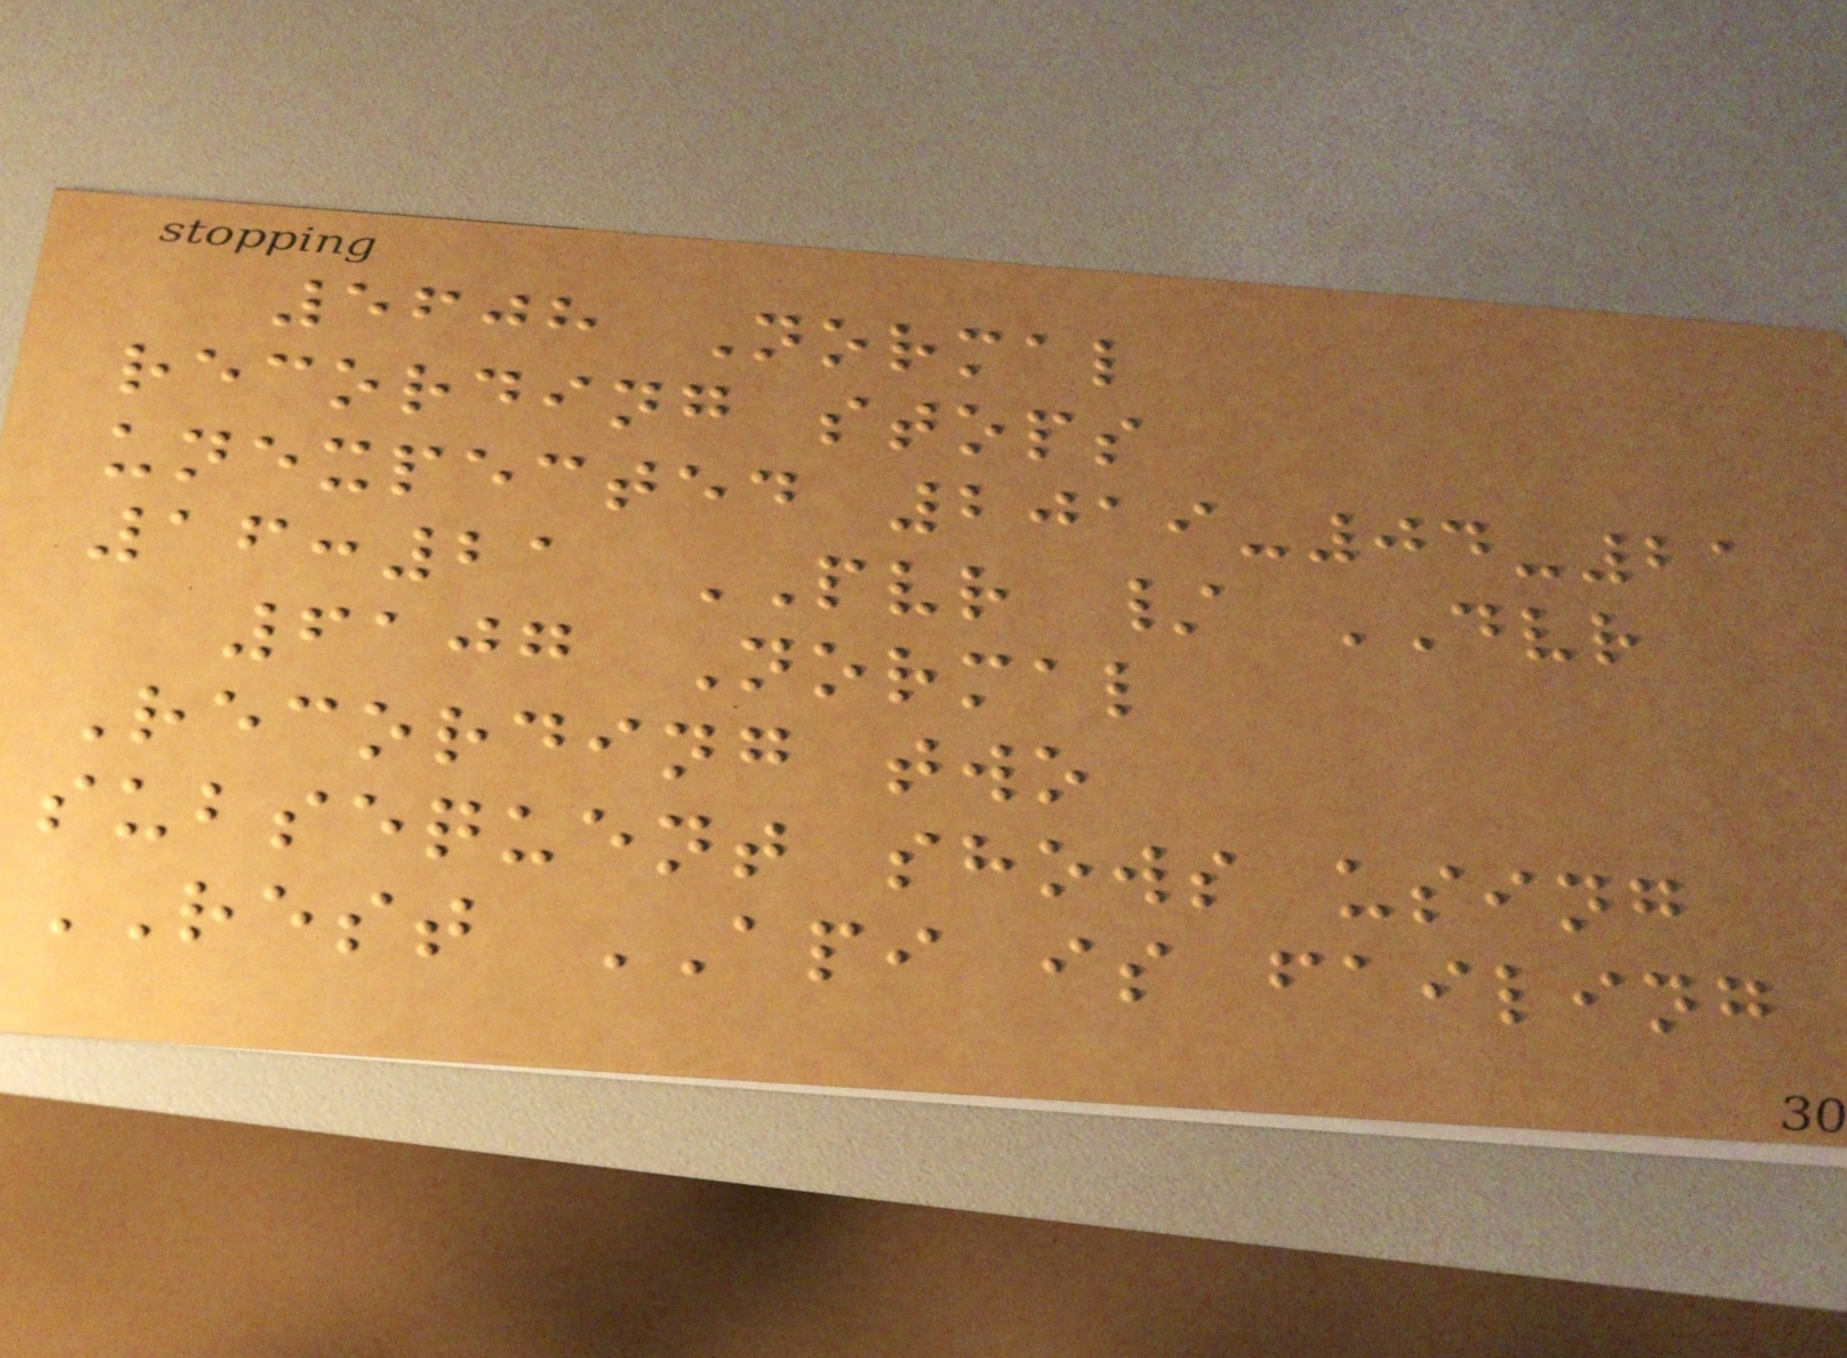5608 Normal
recording stops
unexpected 2019-04-21
16:21 PVR / DVR
6107 Normal
Recording two
subsequent shows using
REST API is failing
